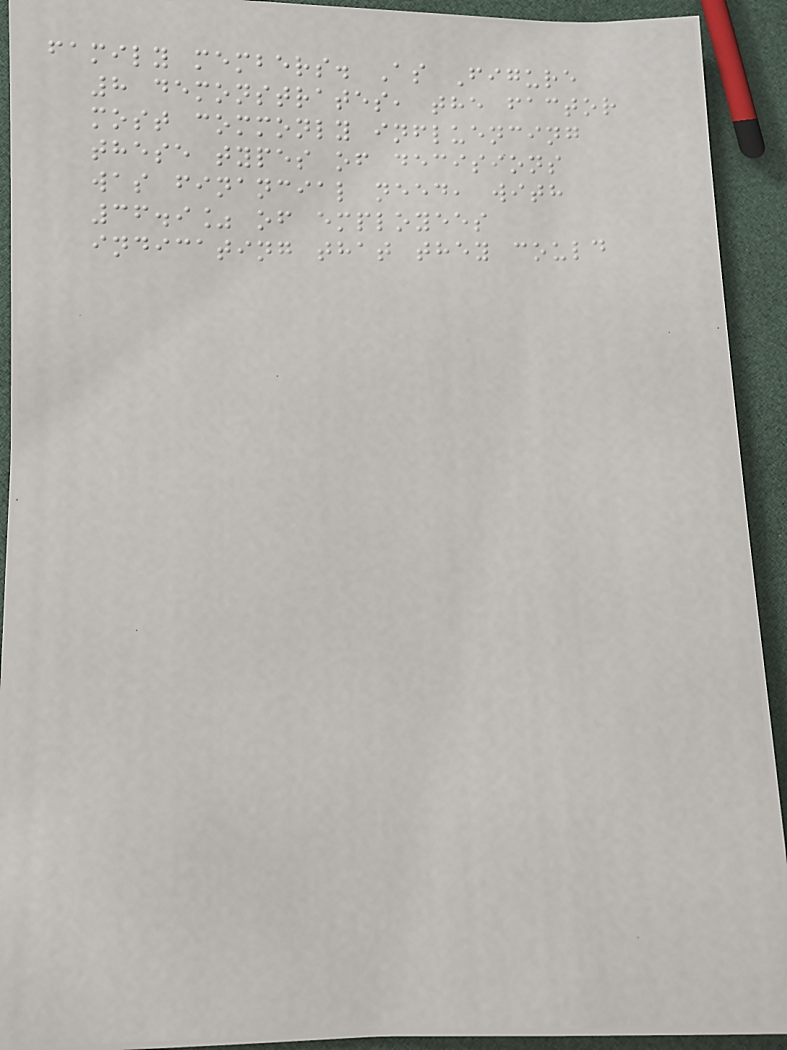family members. As Figure
8 demonstrates, the factor
most commonly influencing
these types of decisions
was financial need, with
36.9% of employees
indicating that they could
